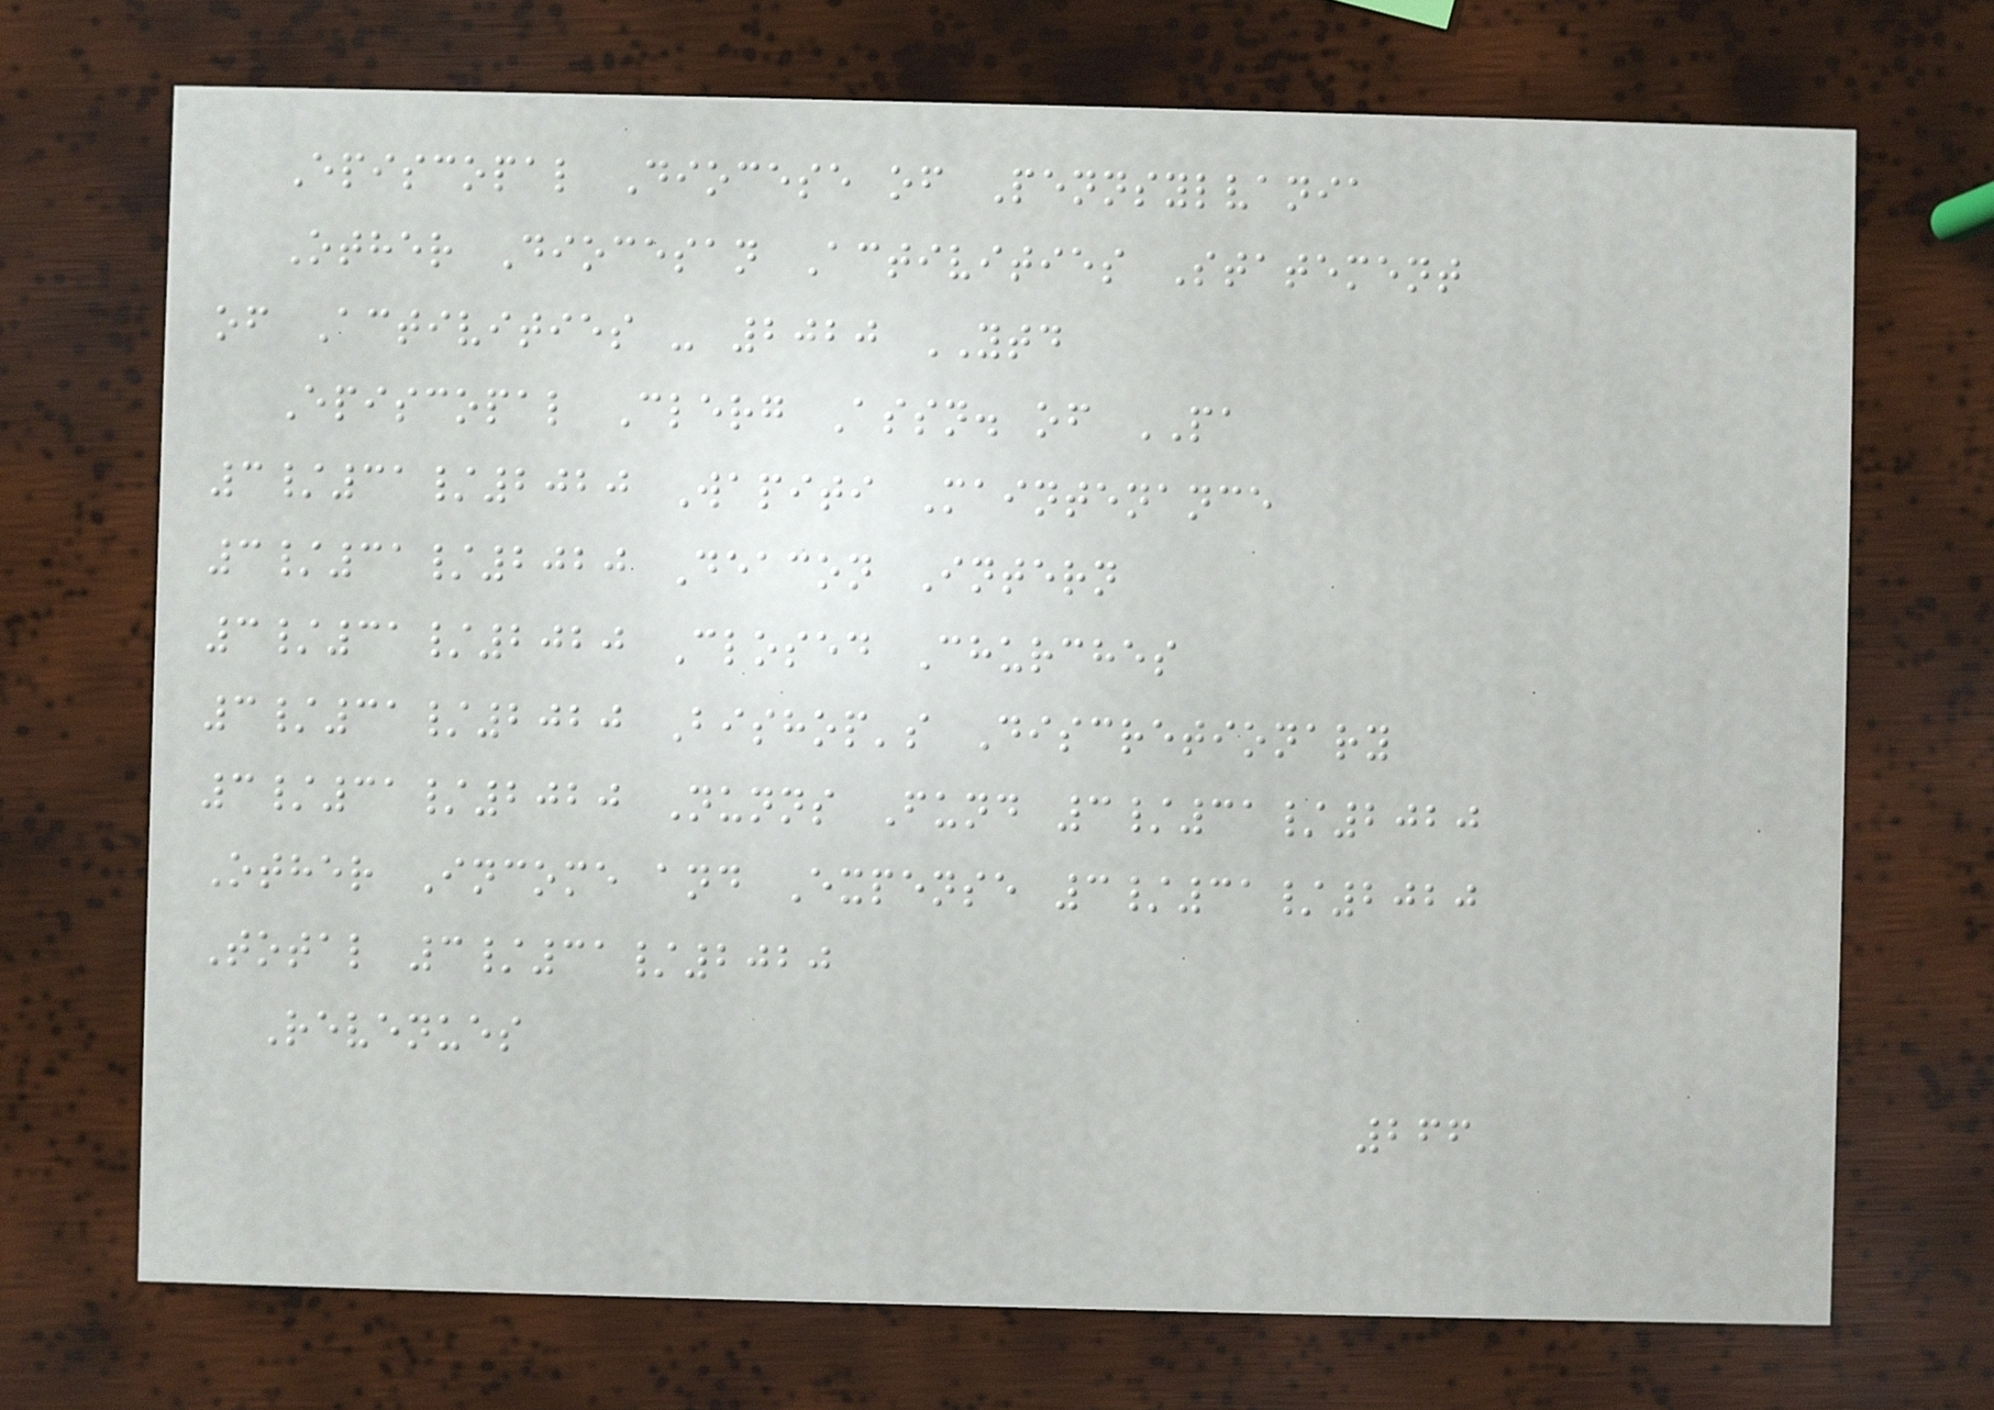Episcopal Diocese of Pennsylvania
Other Diocesan Activities Statement
of Activities - 2020 YTD
Episcopal Clerg Assn. of PA
3/31/2020 Wapiti Maintenance
3/31/2020 Deacon Intern
3/31/2020 Closed Churches
3/31/2020 Bishop's Discretionary
3/31/2020 Nunns Fund 3/31/2020
Other Income and Expense 3/31/2020
Total 3/31/2020
Revenues
266
